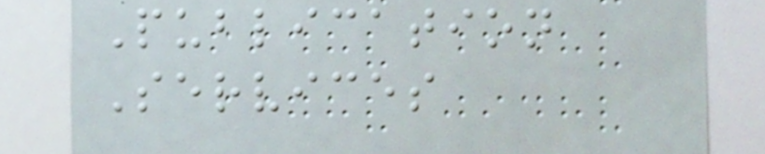Publication
Services
